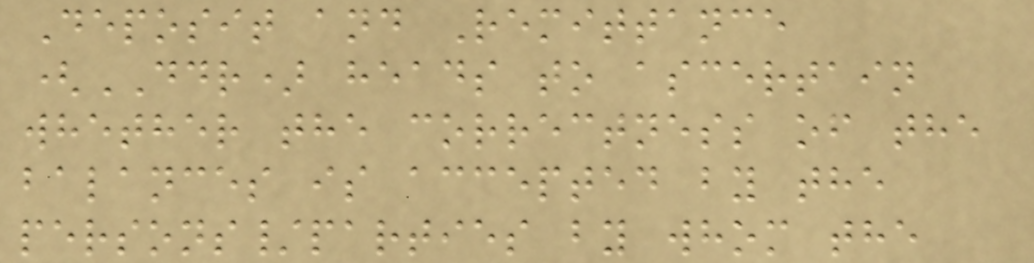Deposit and Remittance
(DDR) heads to ascertain
whether the correctness of the
balances is accepted by the
persons/parties by whom the
